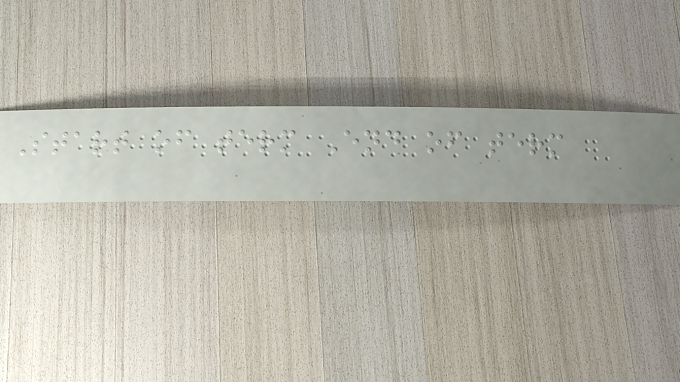Start of term End of term
